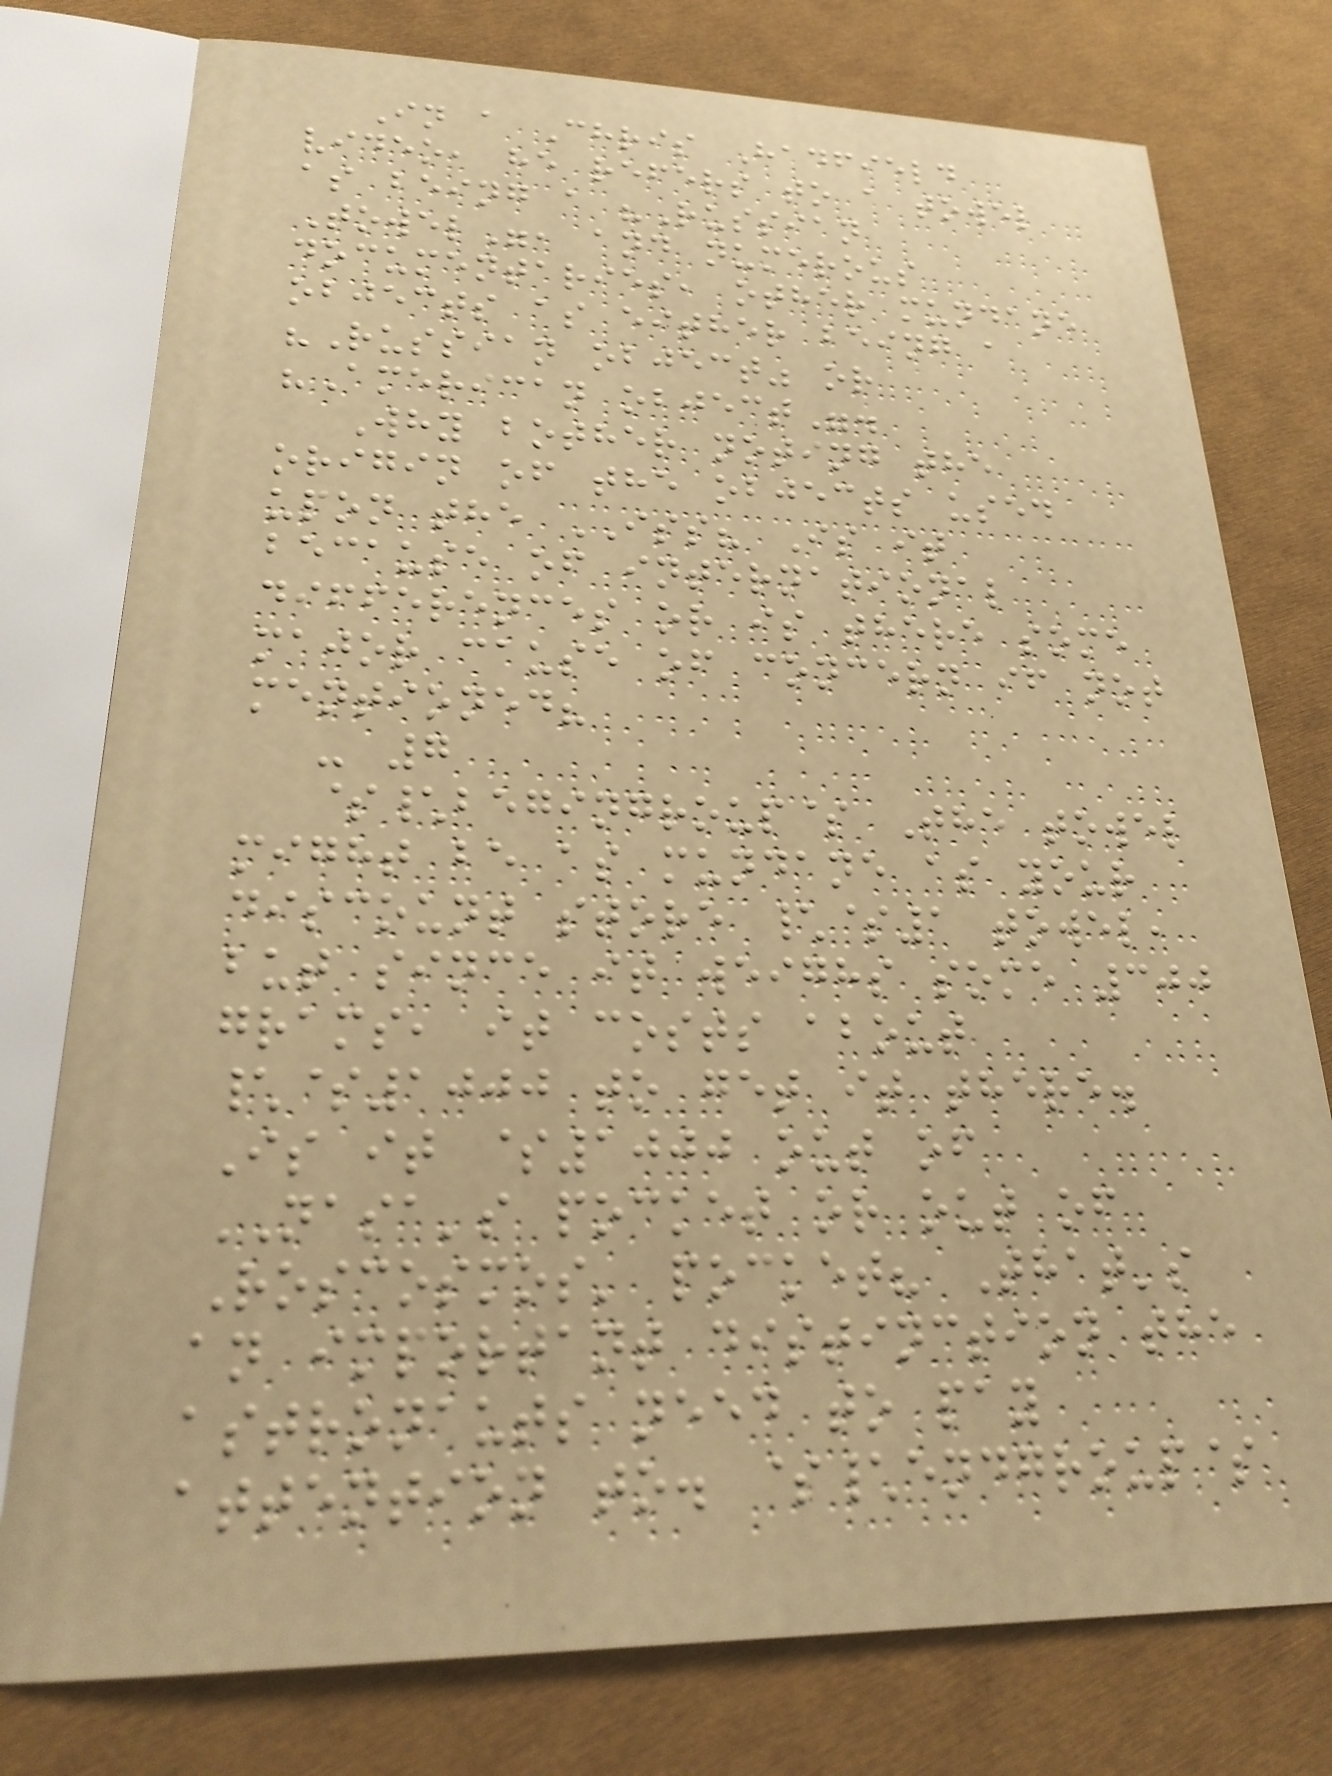In a Chris Hadfield
video, he refers to a towel
as being a "Russian
Towel", and numerous
documentaries, other mundane
objects as either being a
"Russian object" or
"American object".
Why bother noting the
origin of the objects used
upon the ISS? Is it
because of international
differences or is there some
major cause of concern if not
mentioned?
- 7
$\begingroup$ The towel
might be as mundane as your
discount store \$1 towel,
but since it weighs some 300
grams, it costs about
\$1000 to get it there.
Is it $1000 out of
NASA's pocket or out of
Roscosmos' pocket? That's
an important distinction the
astronauts need to pay
attention to. $\endgroup$
